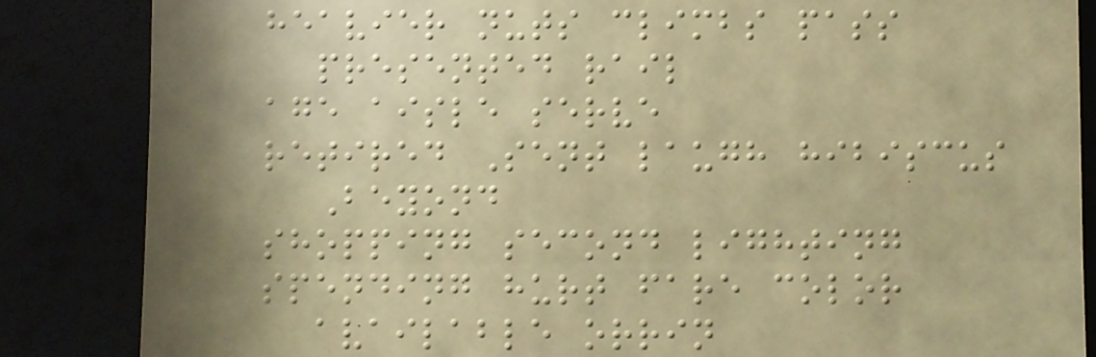heavier nuts climbs pass
presented rail
age aisle serve
retired Sent laugh hibiscus
Beyond
shopping second lighting
spending hurt fare color
available orrin
